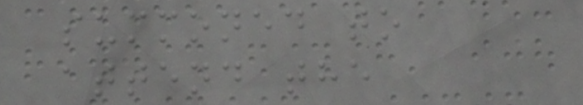summoned to
attend the
